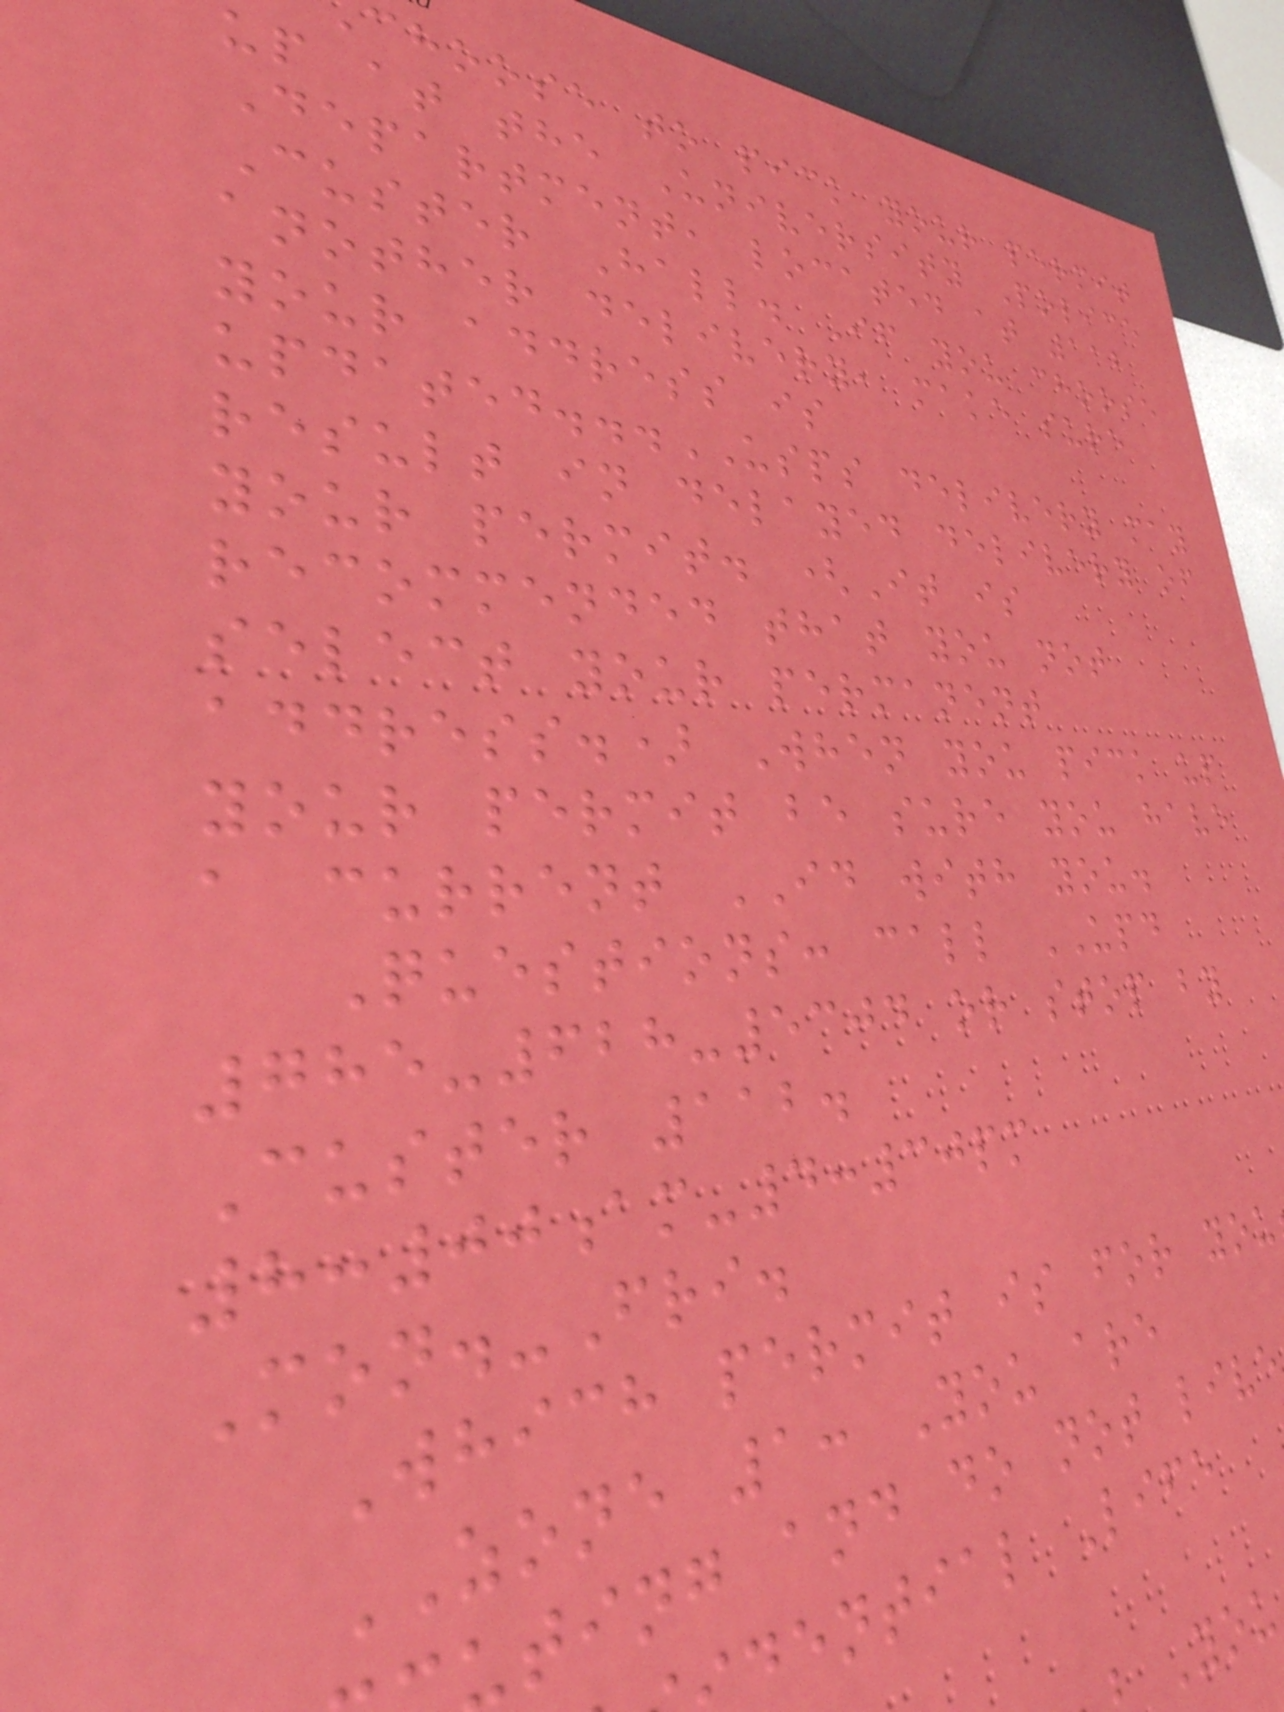choose to pick your permit
up at the University Police
Department, located at 112
Custer Hall. If you choose
another delivery, make sure
your address is
updated...USPS delivery may
result in delayed delivery of
your permit. (It is
recommended that you not
select your permanent
address.) When you pick up
your permit be sure you have
a current ID with you.
Questions: call UPD
785-628-5304 or stop by
Custer 112.
8:00am-4:30pm
Mon.-Fri.
Which permit is for you
ZONE 1: You are
ting and do not live
dential Life
